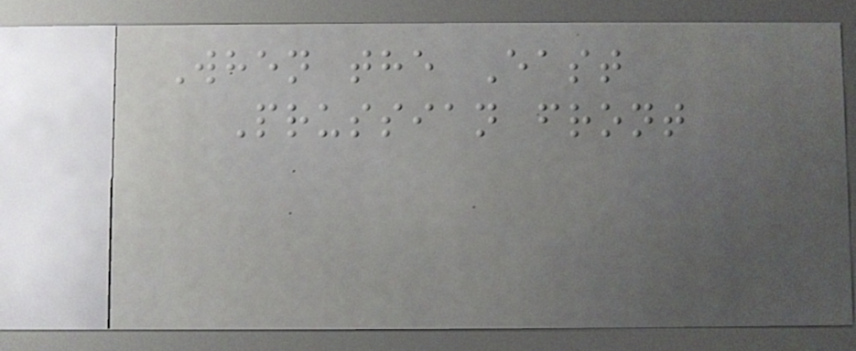When the East
Prussian front
